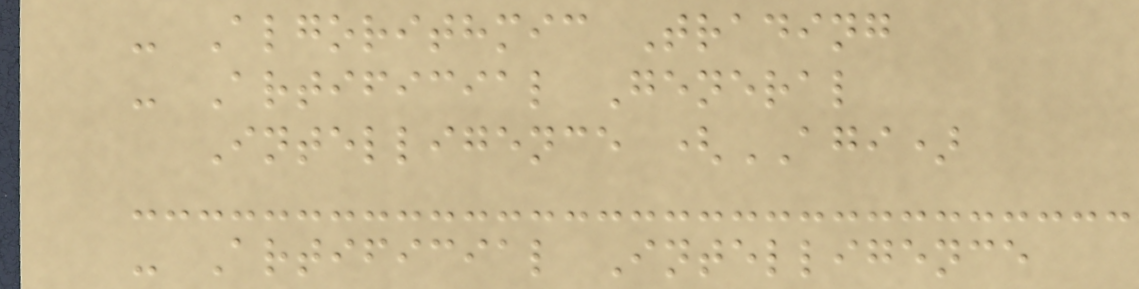- Algorithmic Trading
- Artificial General
Intelligence (AGI)
- Artificial Intelligence
